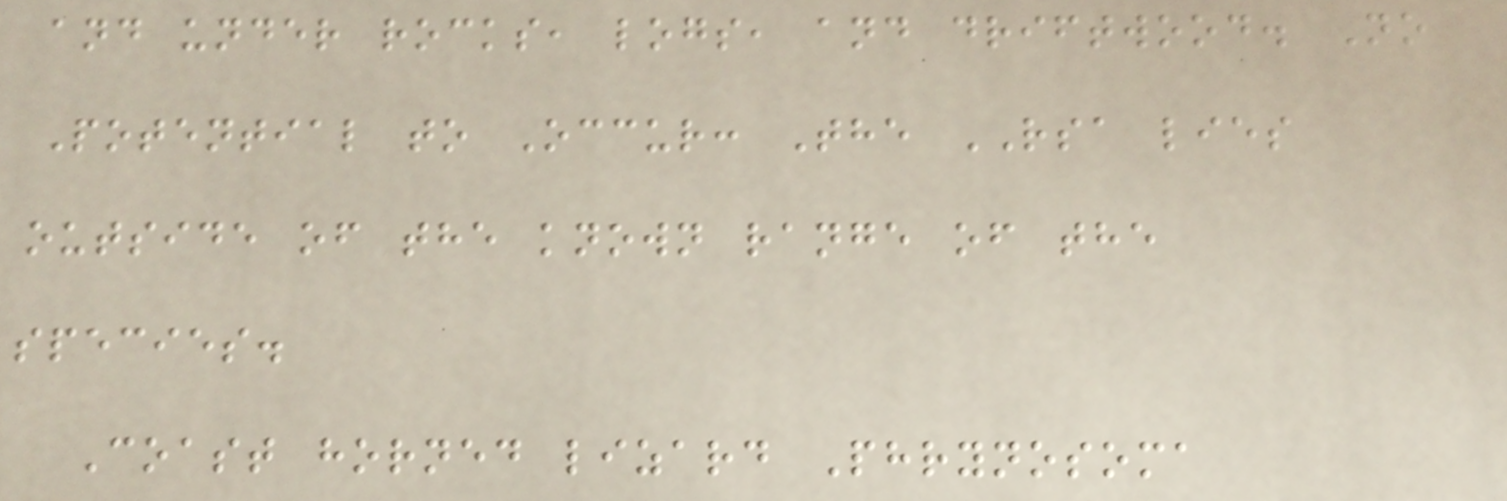and under rocks, logs, and driftwood. No
Potential to Occur: The RSA lies
outside of the known range of the
species.
Coast horned lizard Phrynosoma
